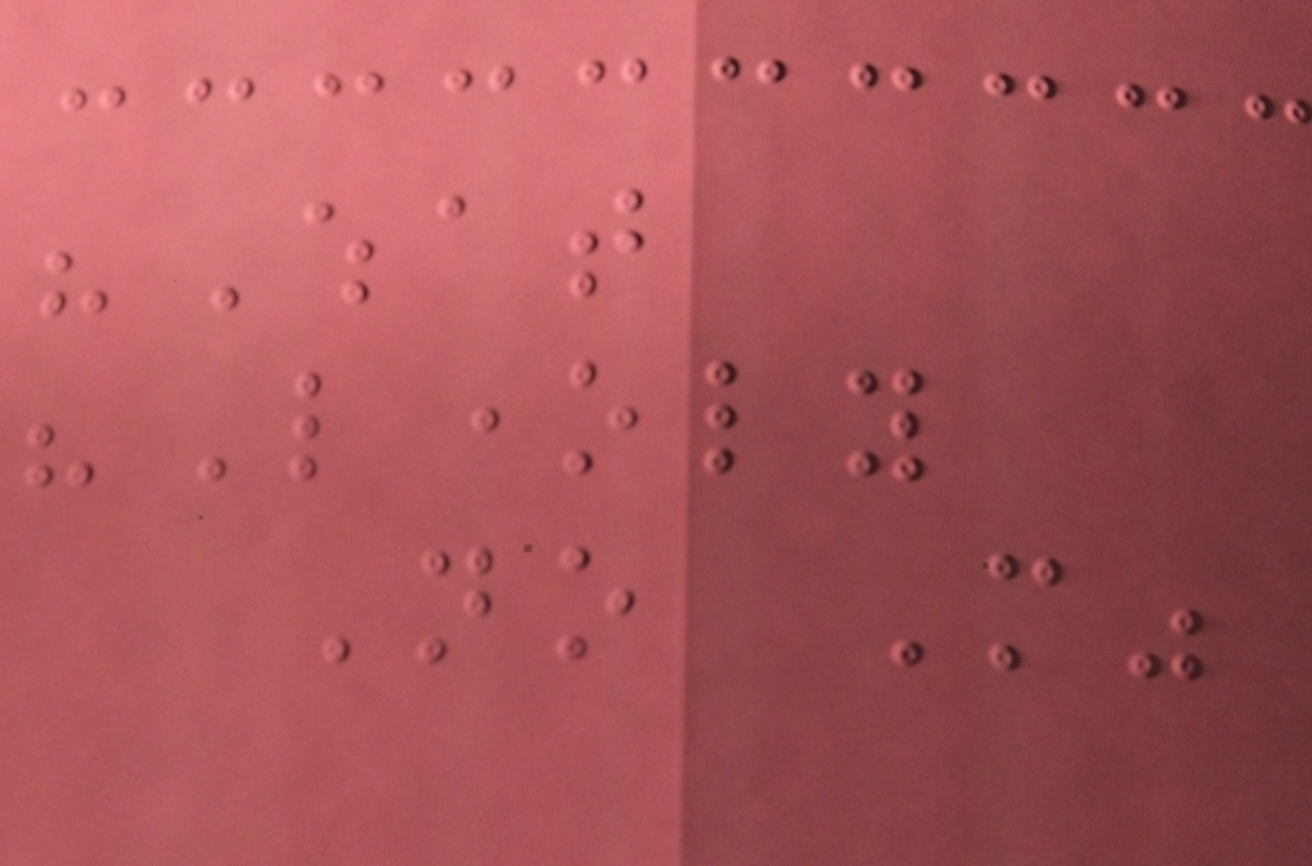"What
"Lonely
No More"
